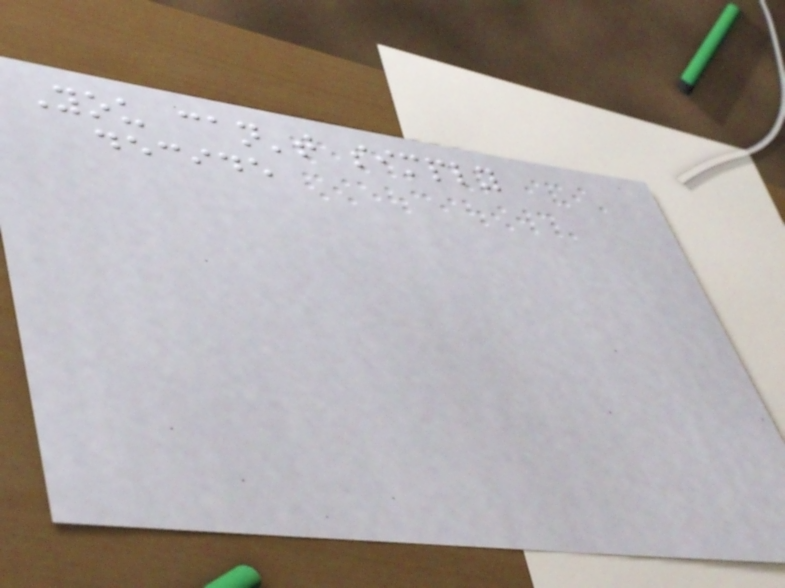You can't simply
decide
